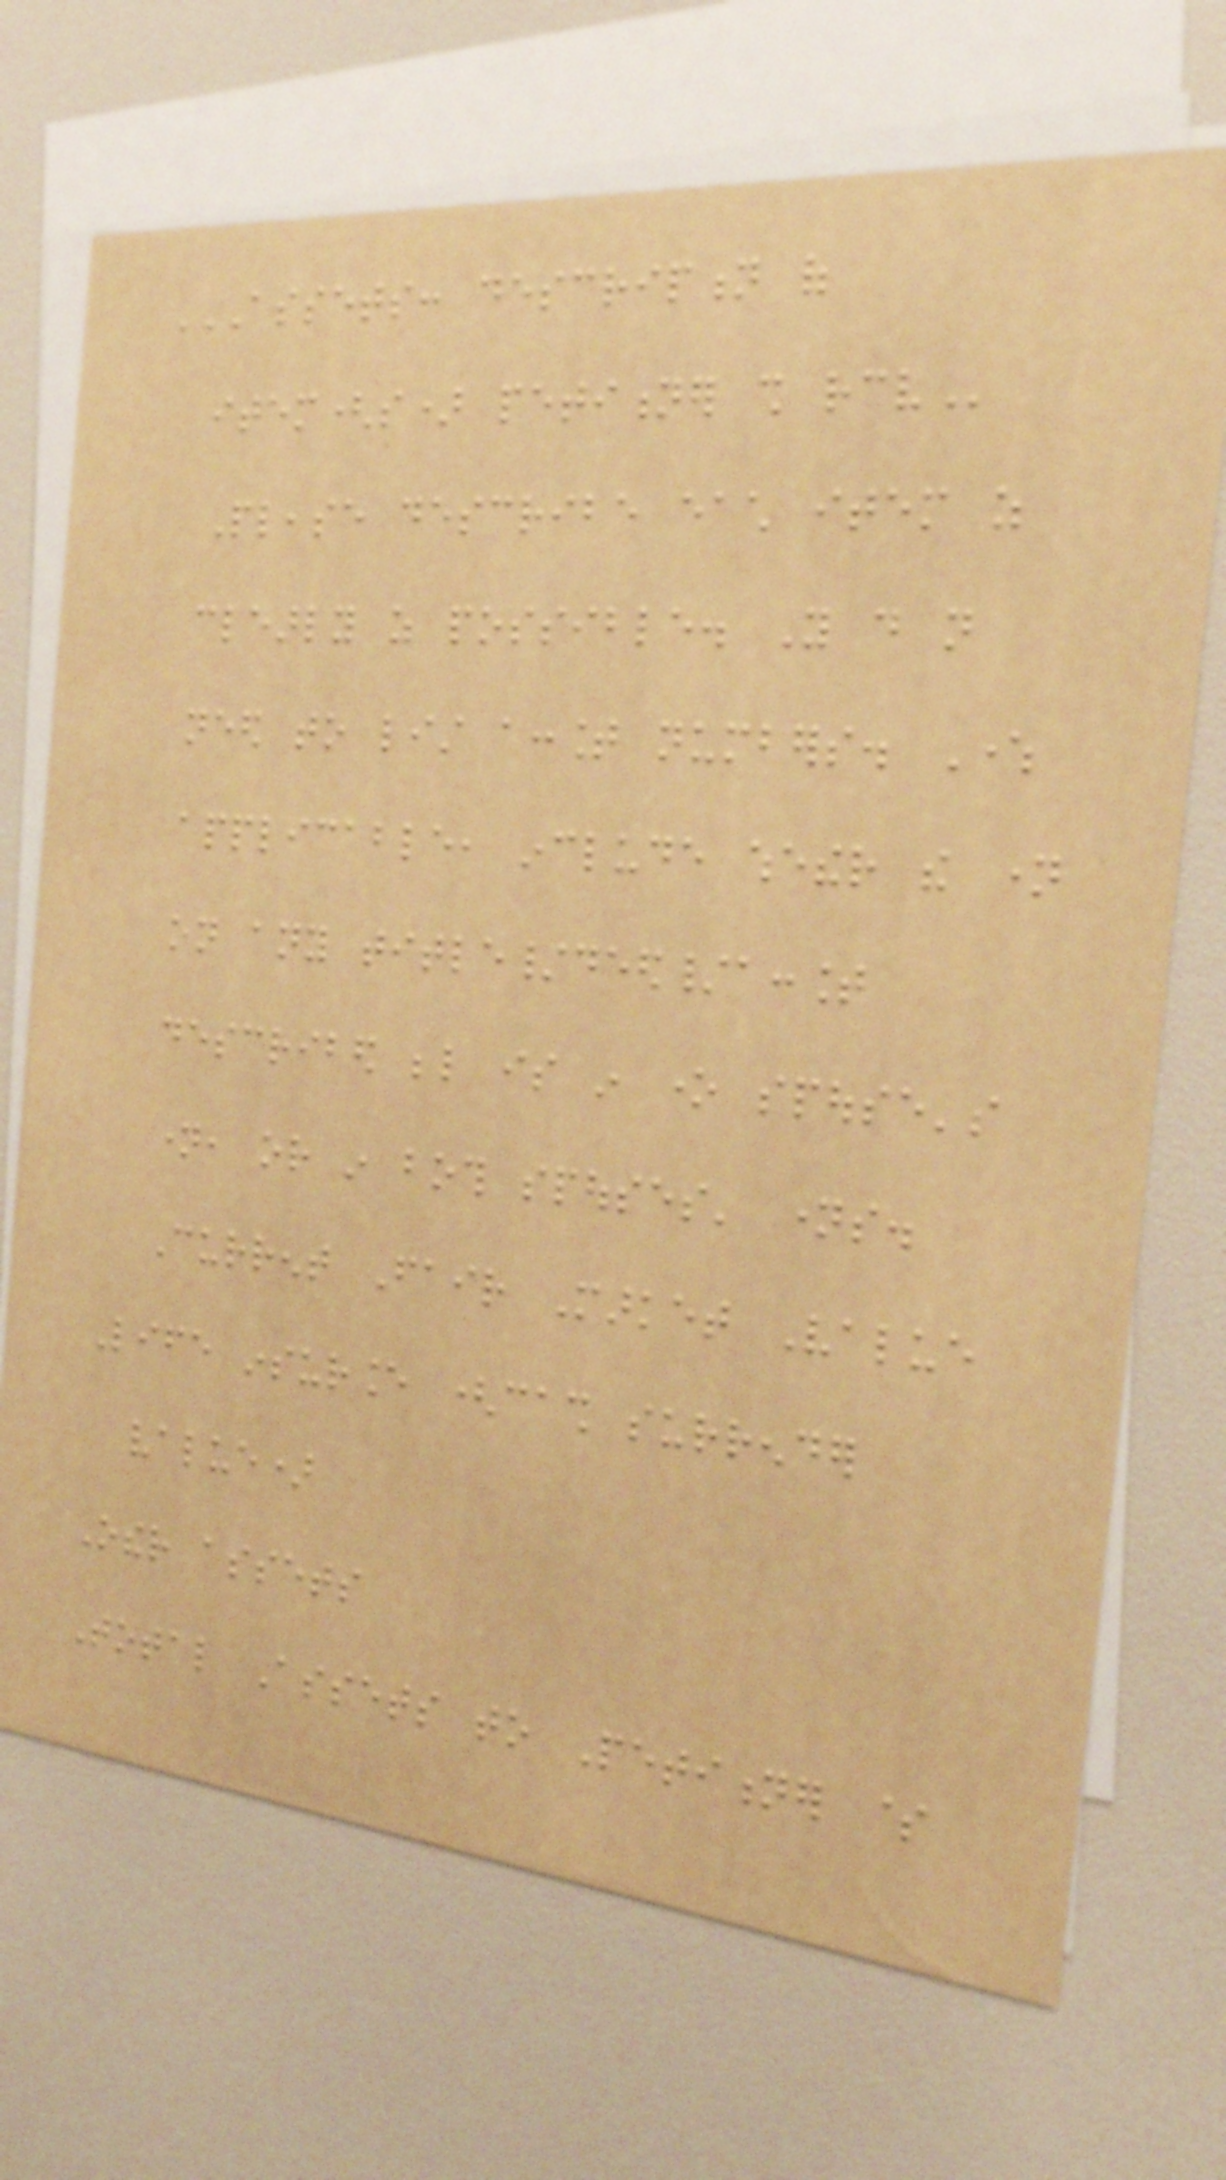ASSETS: DESCRIPTION OF
ITEM(S) PETITIONER SHALL RECEIVE
Please describe each item as
clearly as possible. You do not
need to list account numbers. Where
applicable, include whether the name
on any title/deed/account
described below is in one spouse's
name, or in both spouses' names.
Current Fair Market Value
Life insurance (cash surrender
value)
Other assets
Total Assets to Petitioner $
